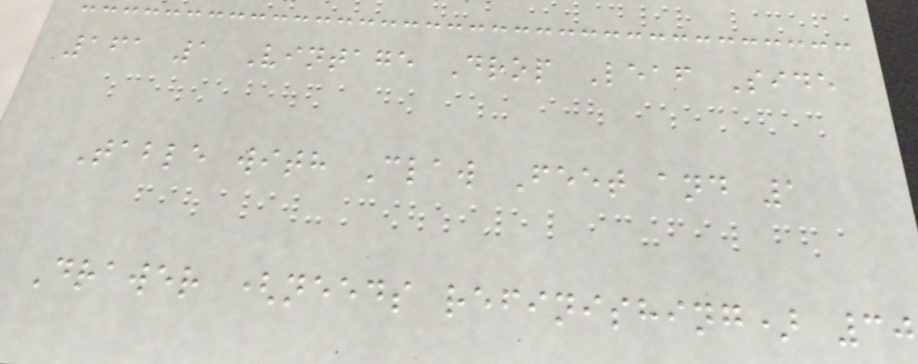161 1 Vintage Drop Leaf Side
Table with Claw Feet and 1
Drawer (needs refinishing) 30
